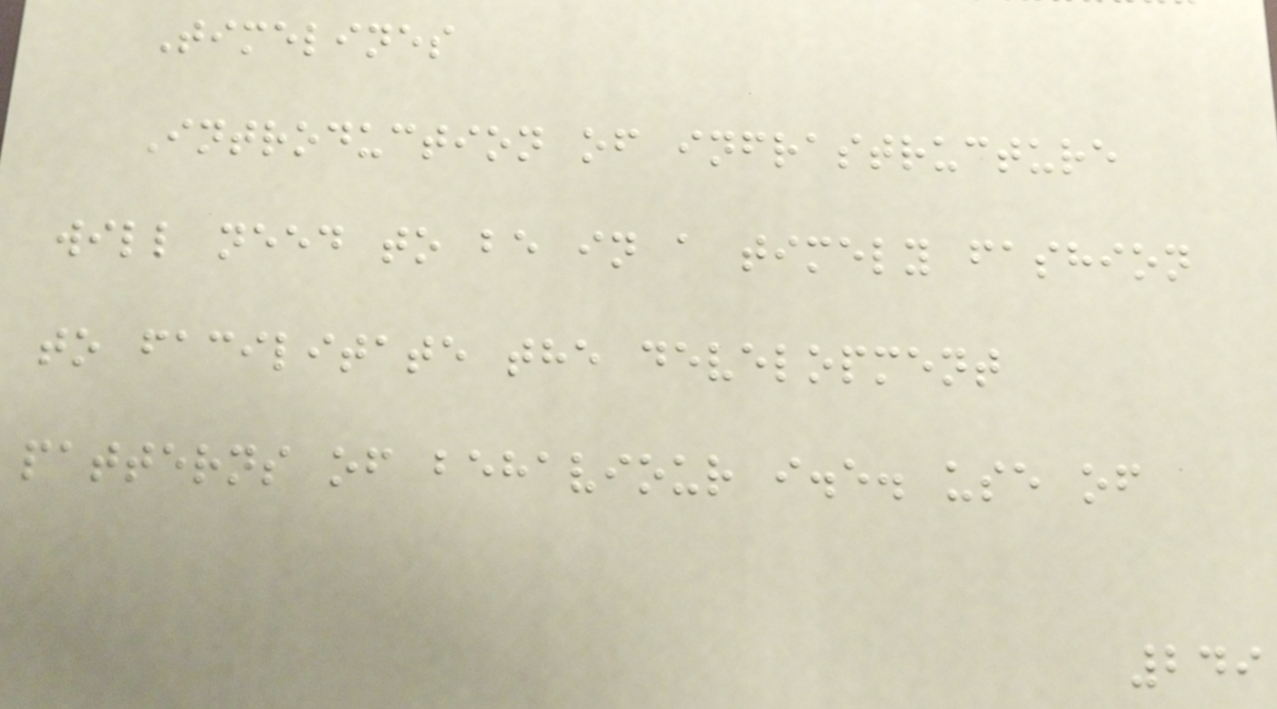Timelines
Introduction of infrastructure
will need to be in a timely fashion
to facilitate the development
patterns of behaviour i.e. use of
249
